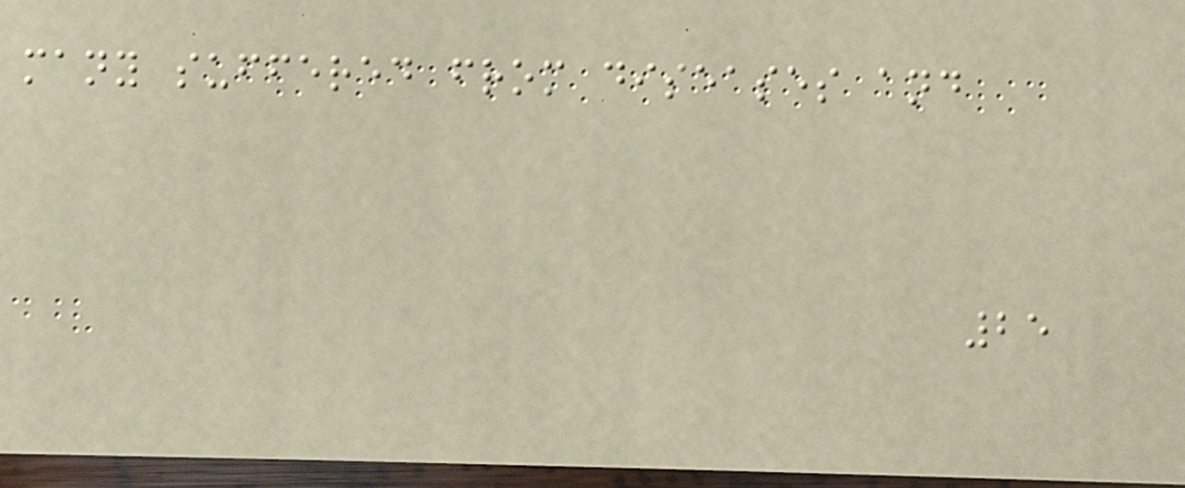many suffered from diseases and
25
